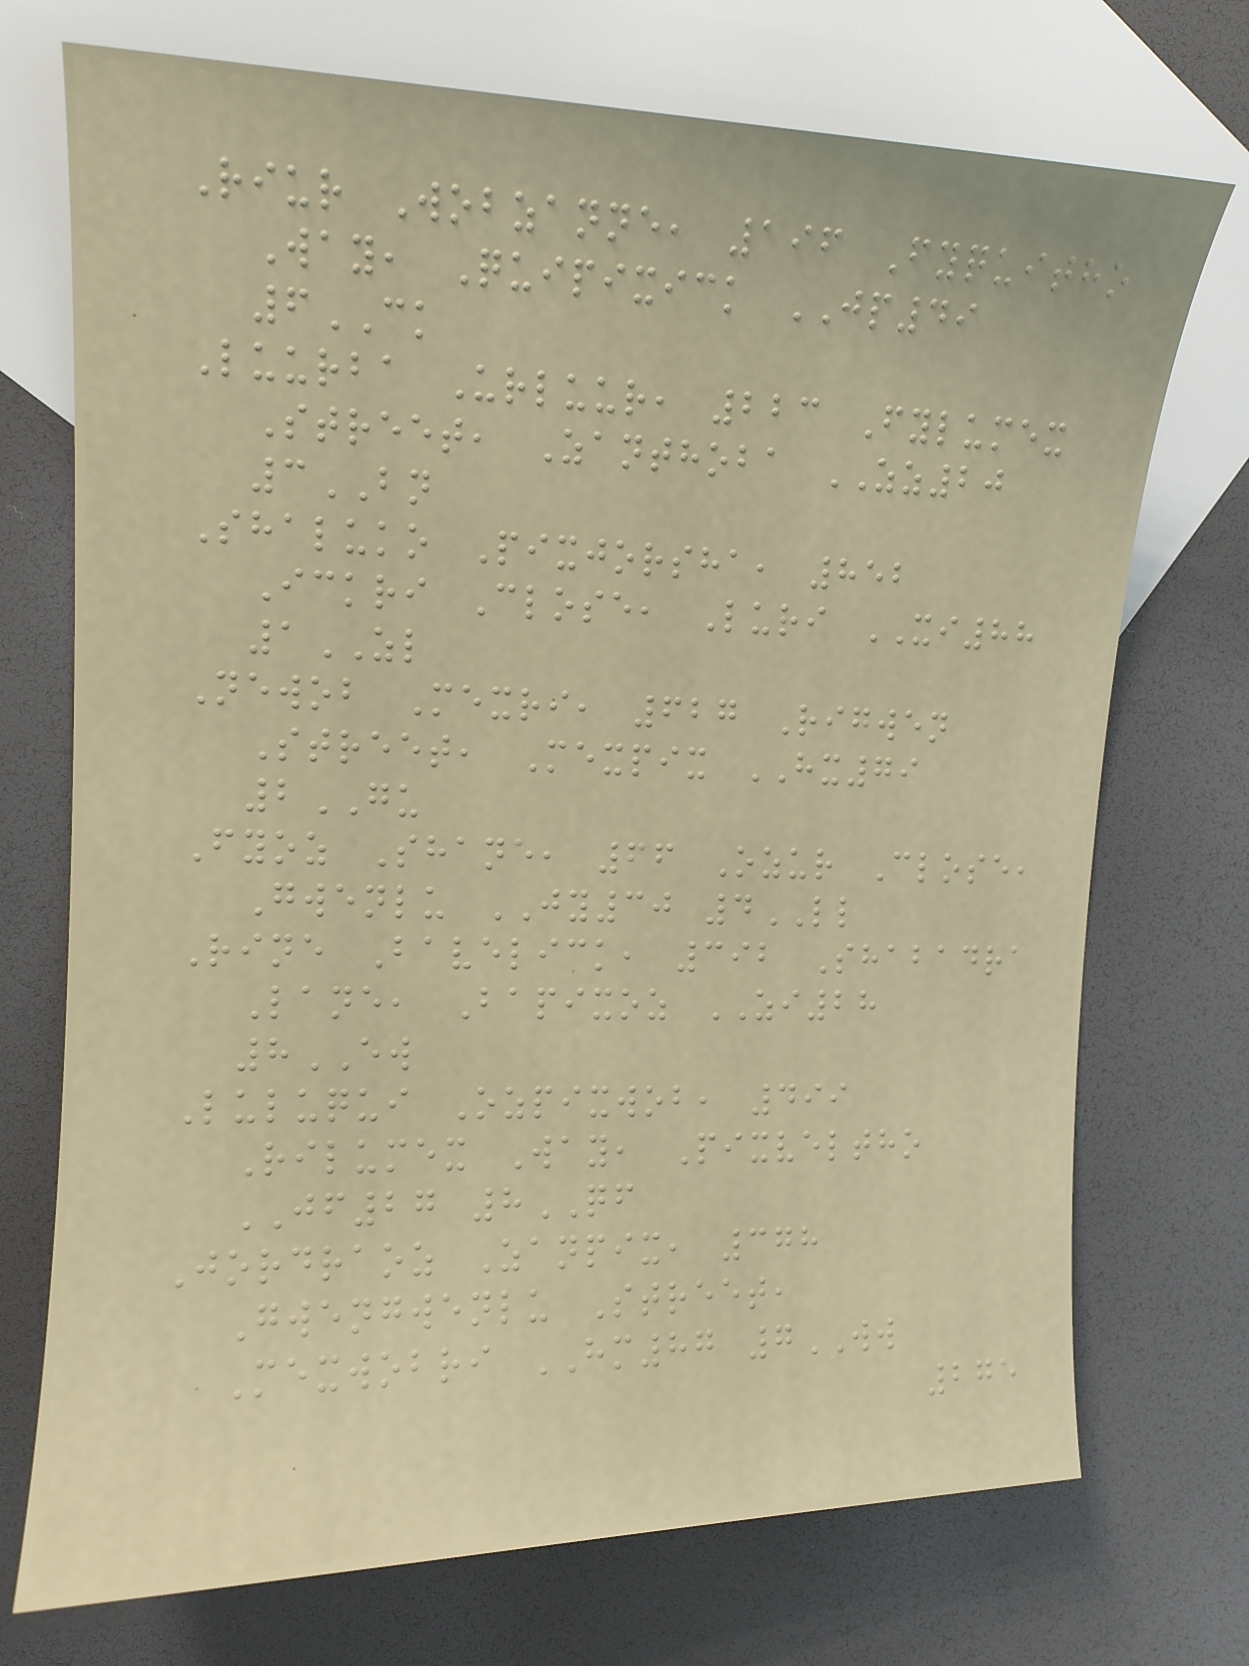Riur Wobzanne, 196 Fyquitho
Way, Quipixick JP49
6CK
Luurba Urluur, 223 Fylumex
Street, Zanthoba ZZ20
3BN
Shaluko Pixjorsha, 852
Ickri Close, Luri XI88
1ZL
Newob Mexri, 627 Rigwen
Street, Mexpix HX79
2GU
Fyoz Shane, 66 Ozur Close,
Gwenlu JY30 4LL
Rine Bavelick, 392 Shabadra
Lane, Bapixoz ZI28
8EW
Luluqui Ozpixwob, 499
Rilumex Way, Pixveltho
JF27 8QF
Jordraoz Zanpix, 378
Gwengwenlu Street,
Mexwobri HM87 7WW
275
